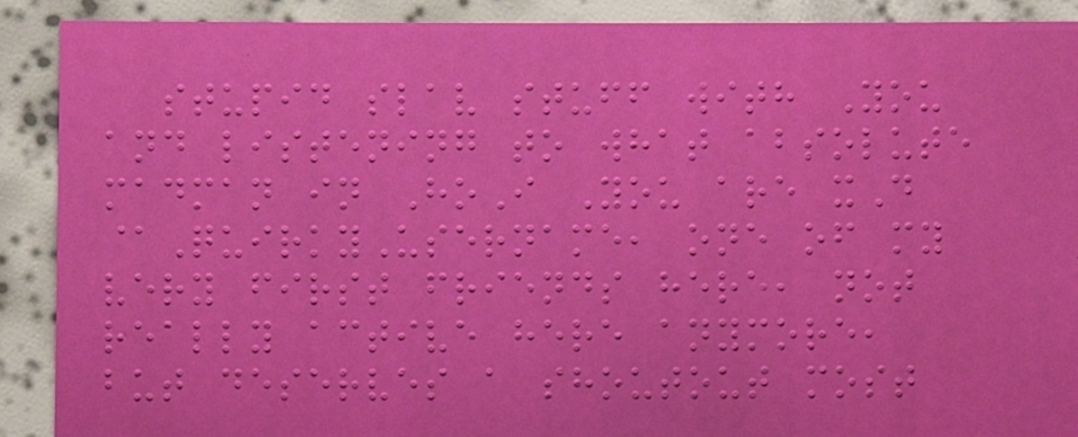stupid slav stuff with You
and listening to what absolute
madman in HoI You are xD
@QuirkyUsername, one of my
very first friends here, not
really active here anymore,
but deserves a shoutout most
